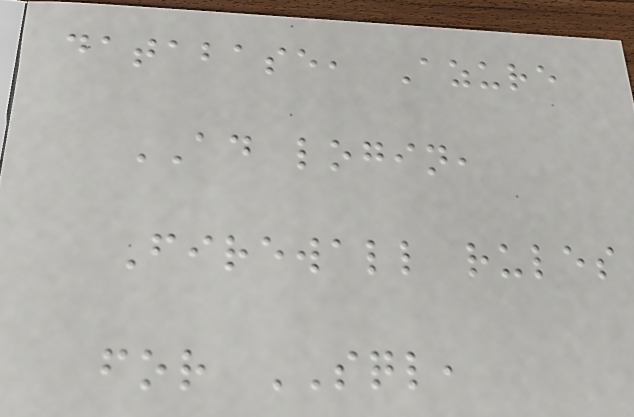database, Azure
AD login,
Firewall rules
for SQL,
